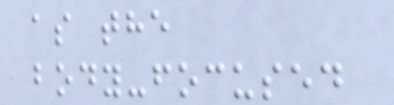as the
body-focused
